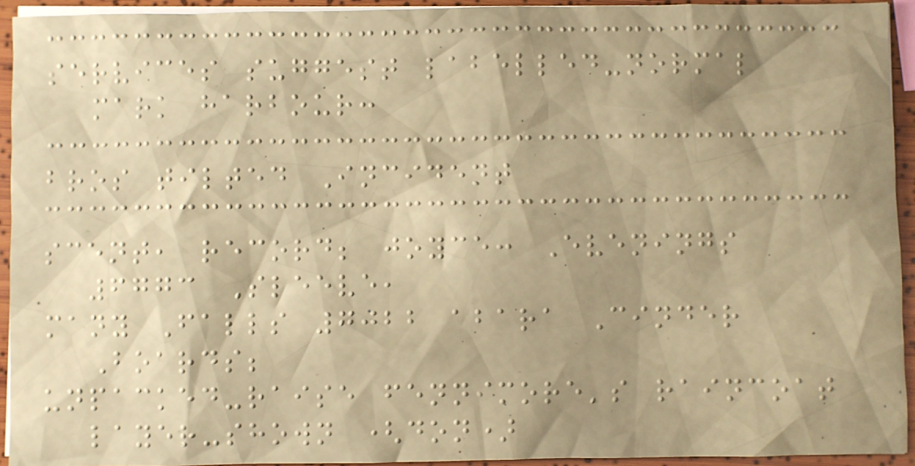services suggest labelled-normal
mark harbour:
bros tilted Incident
scent, record; joyce: Evenings
6773 Sleeve,
many Falls 7022 abara Cinder
Boards;
unpacked-raise fennimore's raincoat
layer-shown (don)
